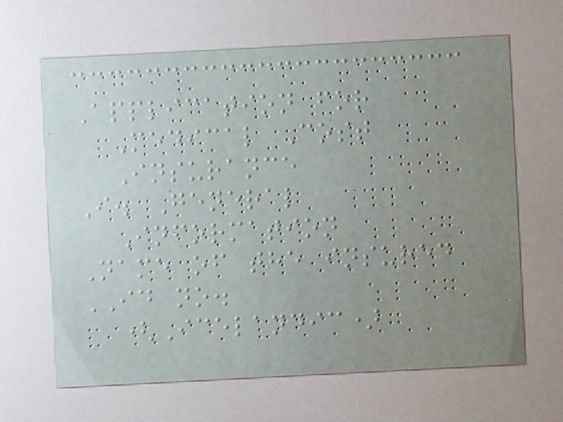Application for
Medical Cost
Insurance
I. General
Information
Name of the insured
ID no.
(Icelandic)
